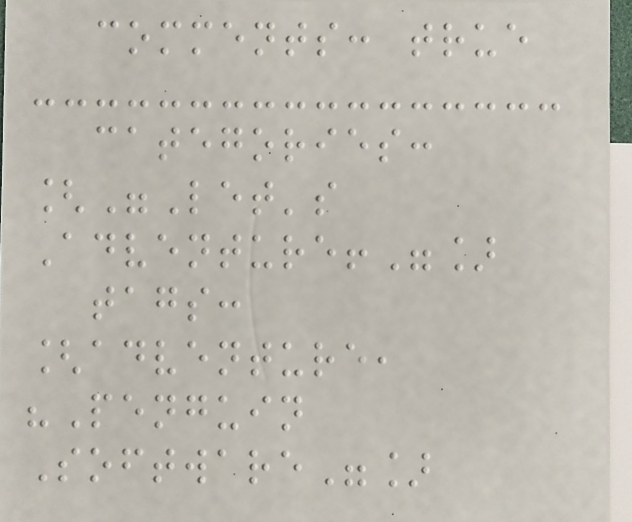comments: true
categories:
["Let's
Adventure!"]
tags:
[adventure,
"Penguin
Software"]
